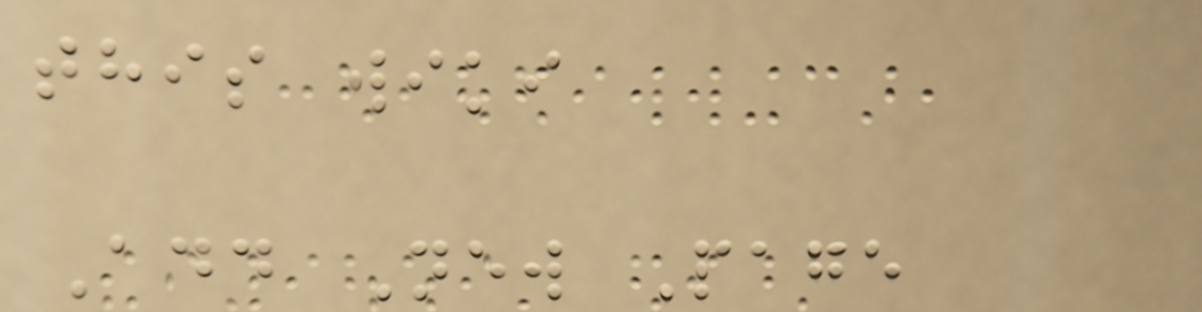this wiki
Add New Page
